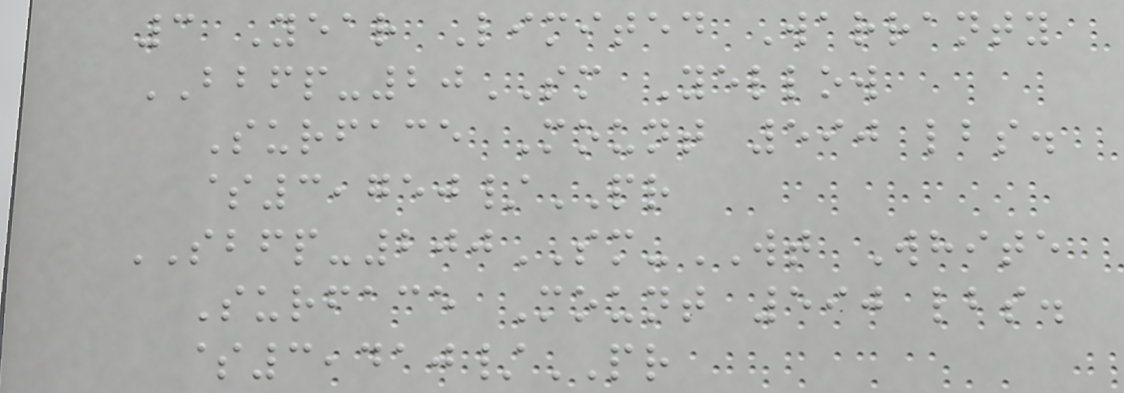3 Year Limited Warranty
BBFP-20SM Yellow
Surface Mount 590 lbs.
$3,750/PR
SBFP-200SM-WT White
Surface Mount 590 lbs.
$3,410/PR
